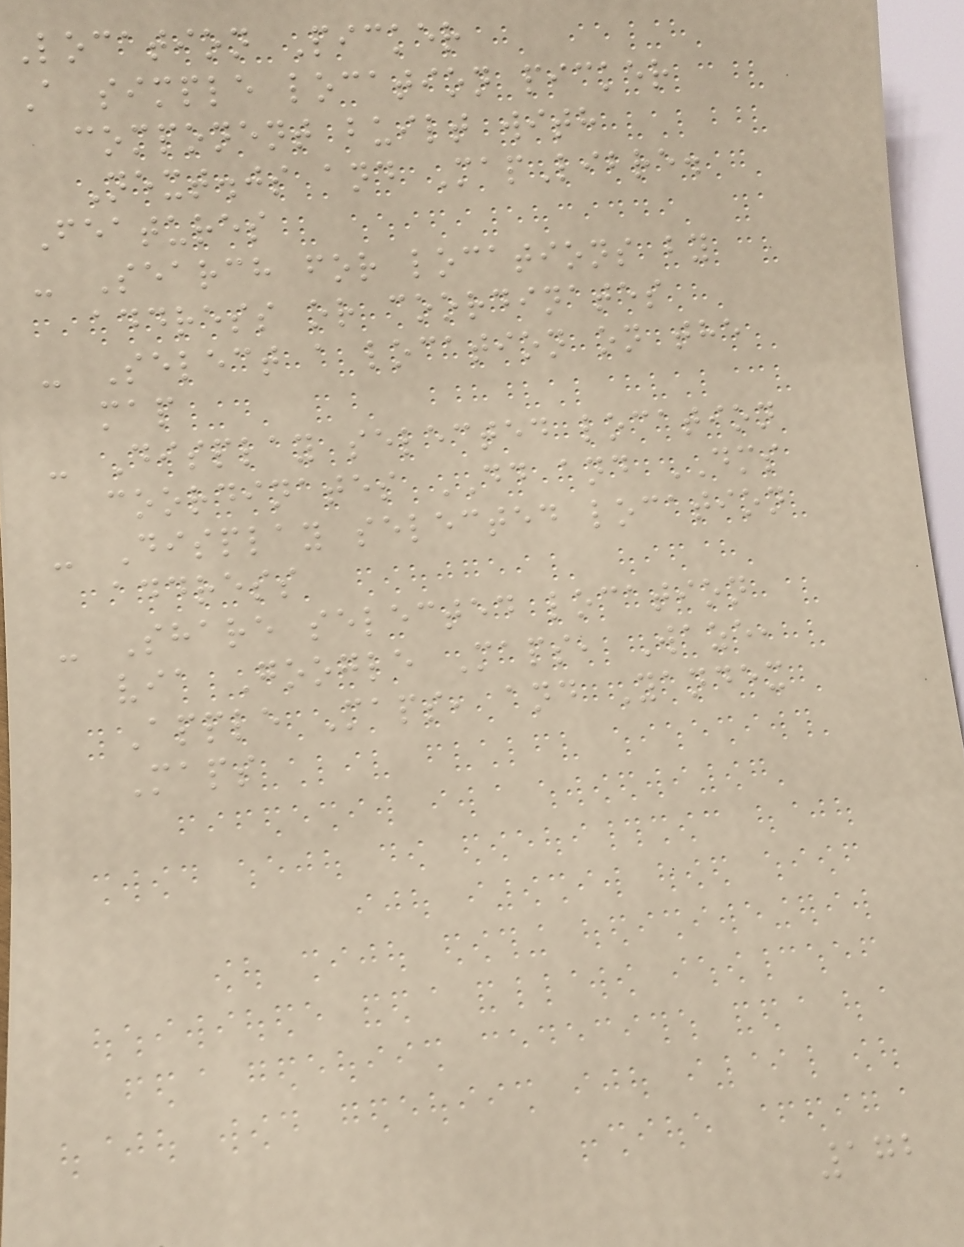Location Picker
A simple location picker
component built with
Next.js and MapLibre.
Features
- Search for locations by
address or coordinates
- Select a location on the
map
- Display selected location
coordinates DD and DMS
- Display selected location
address
- Share selected location
via Google Maps, Waze,
Apple Maps, and Yandex
Maps
172
